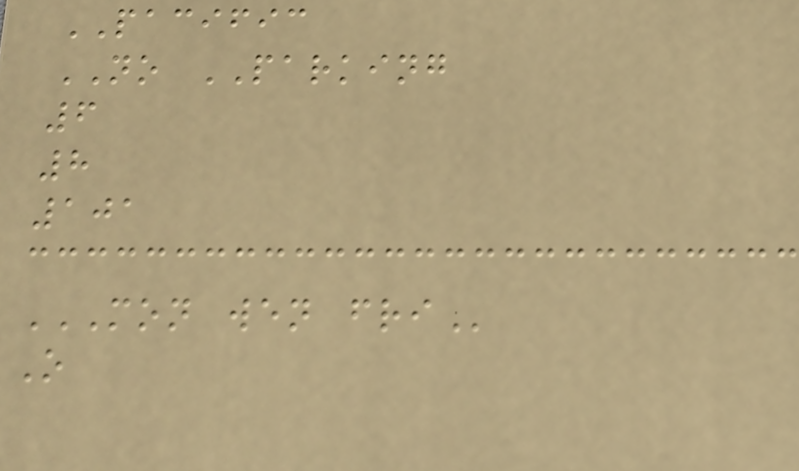PACIFIC
NO PARKING
6
8
101
MON WEN FRI
O
